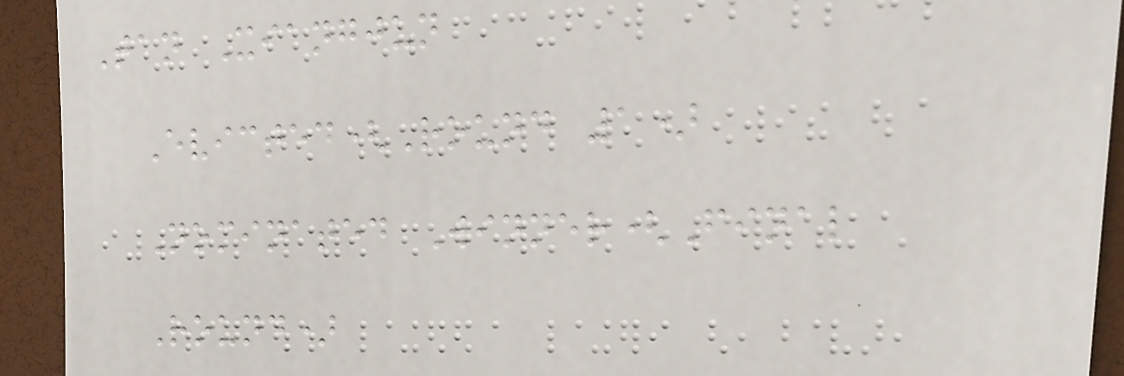Tan Xiangjun
Evicted(Round 1)
Nominated Winner(Final
Round)
